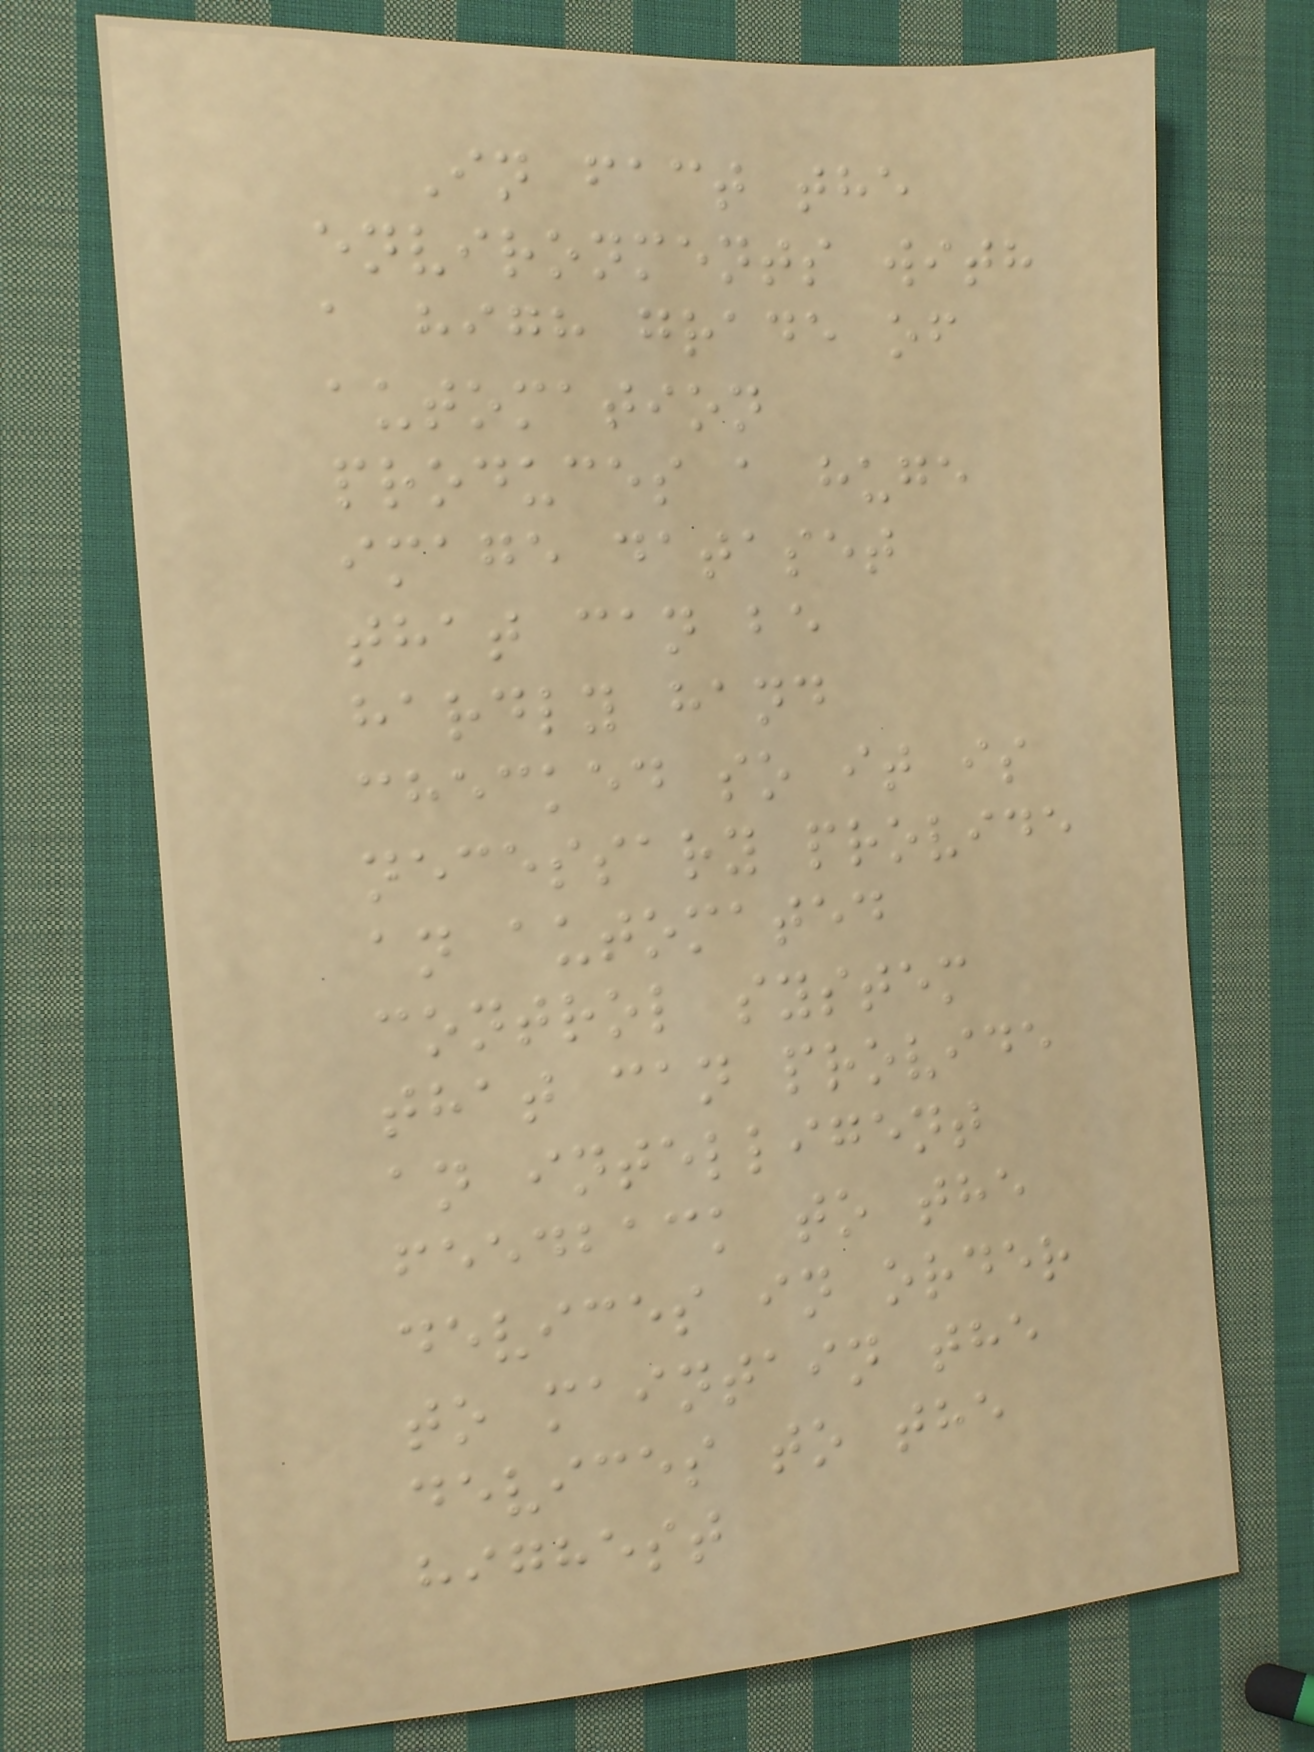In fact the
environments with
a high grade of
automation
produces a huge
image dataset
that can be
hardly hand
checked so it is
necessary provide
an automated
control system
that can provide
an intelligent
feedback to the
devices in order
to maintain the
devices to the
highest
